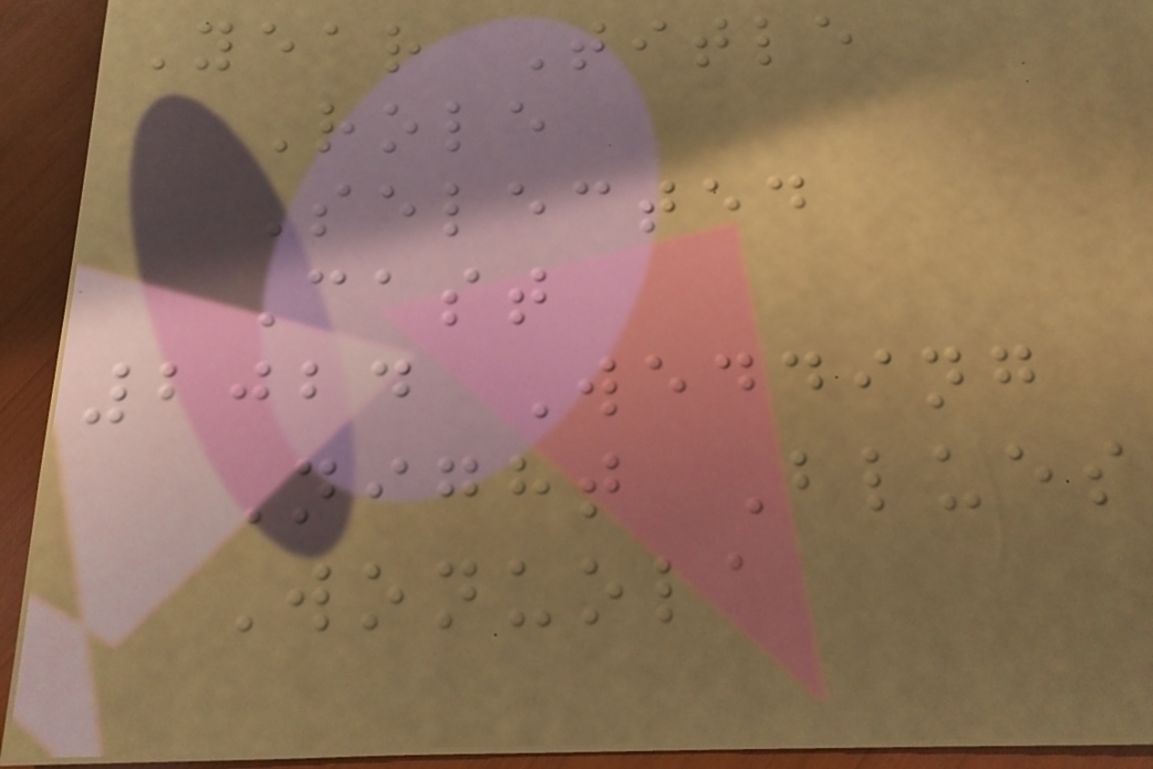Year Title
Role
Selected
Cast
2024 Wedding
Night Blues
Wonuola
